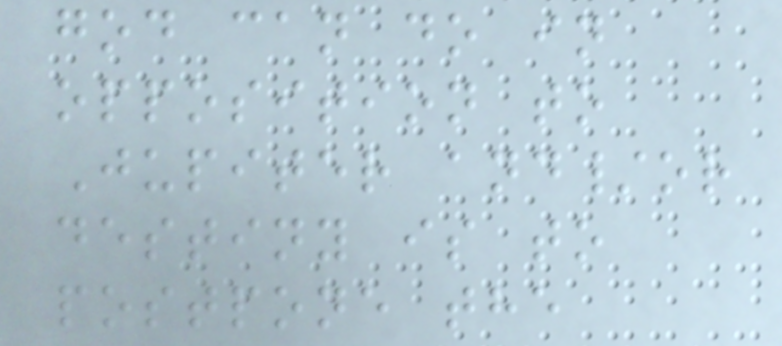god can do in
opposition to
Jupiter and/or
destiny is to
postpone the
